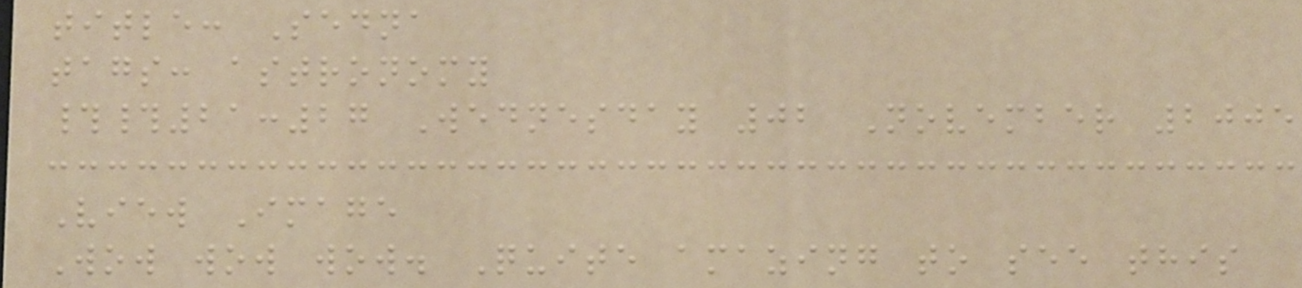title: Sedna
tags: astronomy
##21:27 Wednesday 02 November 2005
View Image
Wow wow wow. Quite amazing to see this
